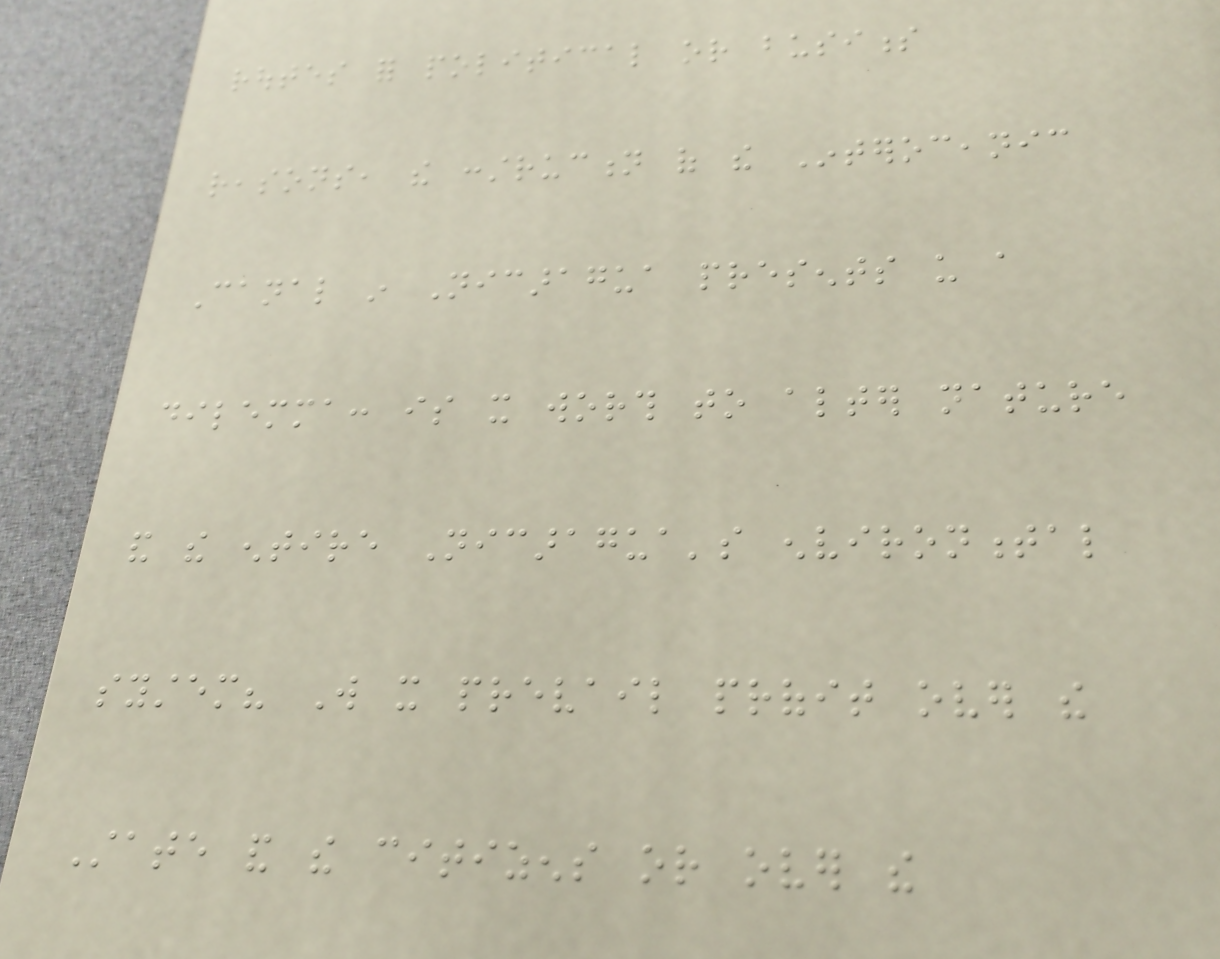routes for political or business
reasons, the construction of the Interoceanic
Canal in Nicaragua presents us a
dilemma: is it worth to alter nature
and the entire Nicaragua's environmental
system? Will it prevail profit over the
State and the citizens or over the
